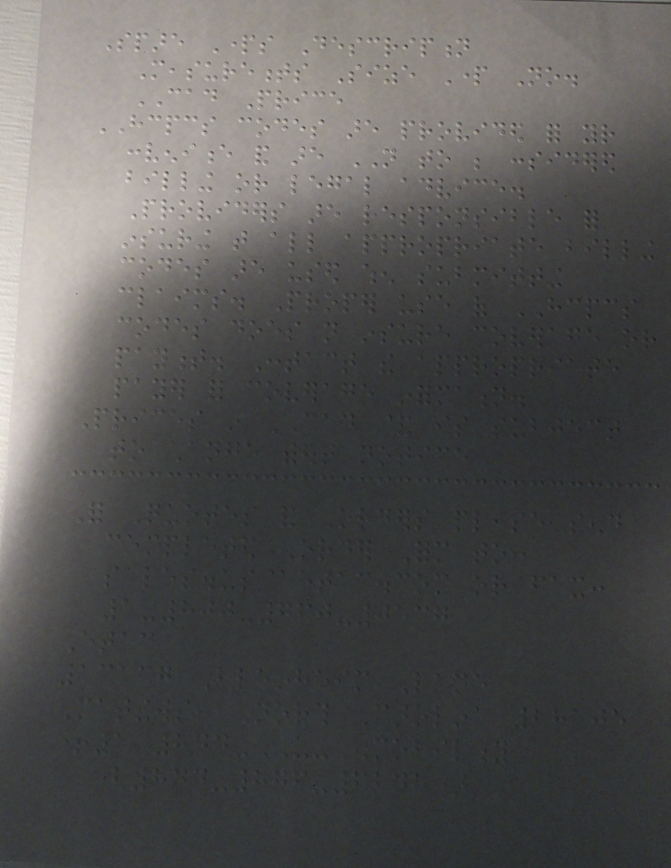Spare Parts Description
Measurements Size Part No.
CAD Price
HCPCS codes are provided for your
convenience and are NOT to be considered
billing or legal advice.
Providers are responsible for
insuring that all appropriate billing
codes are used when submitting
claims. Proper use of HCPCS
codes does not insure coverage or
payment. Contact the appropriate
payer for coverage information.
Prices in CAD & is subject
to change without notice
For Quotes and Orders please send
completed Order Form to:
sales.us@etac.com or fax:
1-800-760-0537
Etac
13137 Bleinheim Lane
Matthews, North Carolina 28105
+1 844-US-MOBILITY
(844-876-6245)
